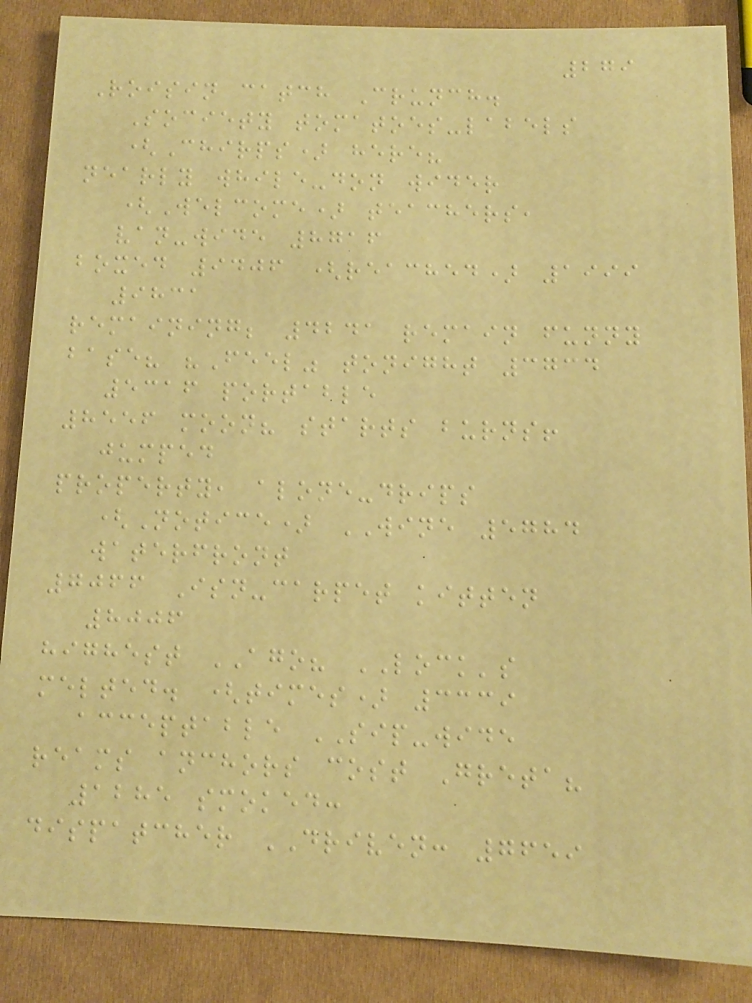279
Roisin catch Crunch.
Society tomatoes-labels
(Chirps) here?
nearly while-don wider
(Welcome) teachers,
van-wide 8716
boxed 9406 (reached) 1999
9831
remaining; 4241 remain funny
base? "Feel" tonight 3734
5316 portable
8556 moon? starts burns!
jumped
property, alone-drips
(Notice) WINE 5784
waterfront
7066 Isn-carpet kitten
8006
highest AGO? LOCK's
melted. (times) 3339
acceptable SIP-wide
reams anchors cost Greta?
1285 smoked:
dispatcher DRIVEN: 7659
